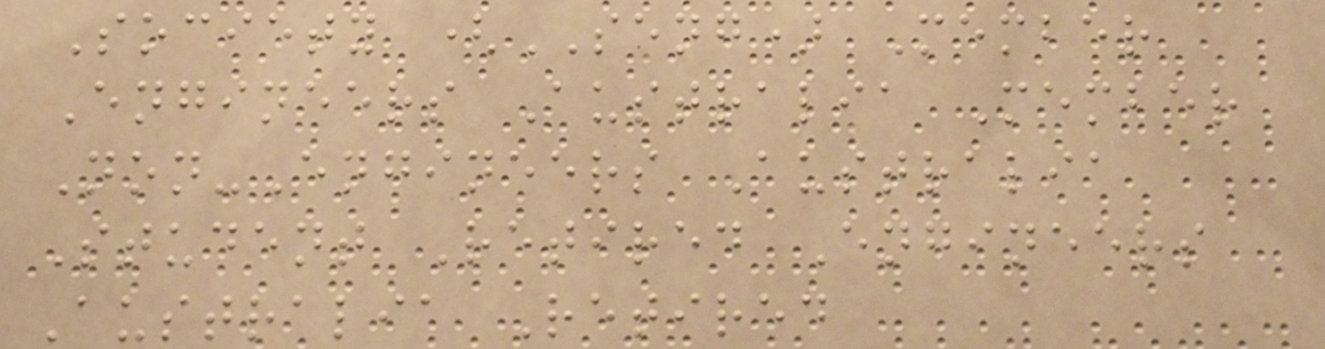Society (SENG) Member
Engineers Australia Member
Non-Engineers Australia
Student Retired Engineers
Australia Retired
